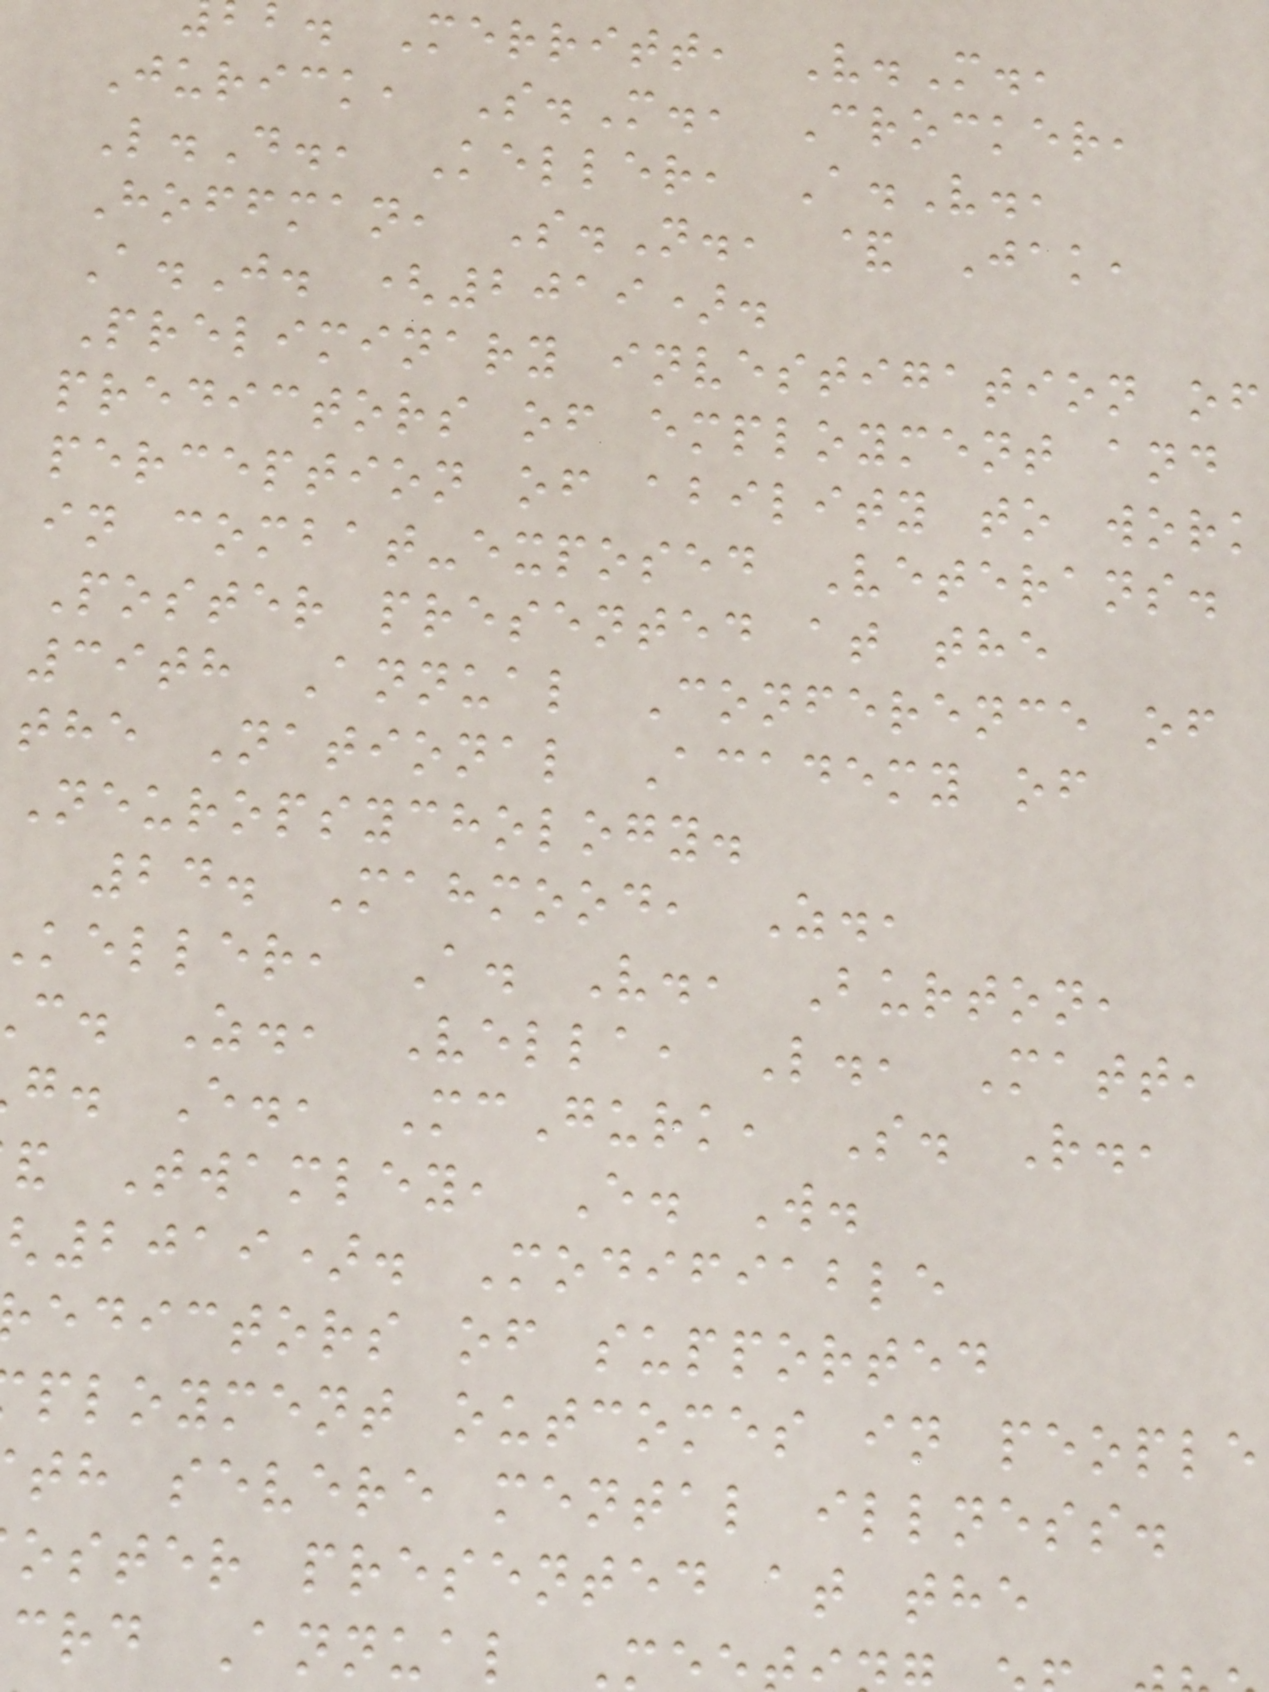b. Merritt, V.M.,
Jurick, S.M., Crocker,
L.D., Keller, A.V.,
Hoffman, S.N., & Jak,
A.J. (2019).
Preliminary investigation of
predictors of employment and
perception of ability to work
in combat-exposed Veterans.
Poster presented at the
39th Annual Conference of
the National Academy of
Neuropsychology.
24. Mahmood, Z.,
keller, A. V., Burton,
c. Z., Vella, L., Matt,
g. E., McGurk, S. R.,
Twamley, E. W.
2019). Modifiable
edictors of supported
ployment outcomes in people
th severe mental illness.
oster presented at the
crd Annual M
